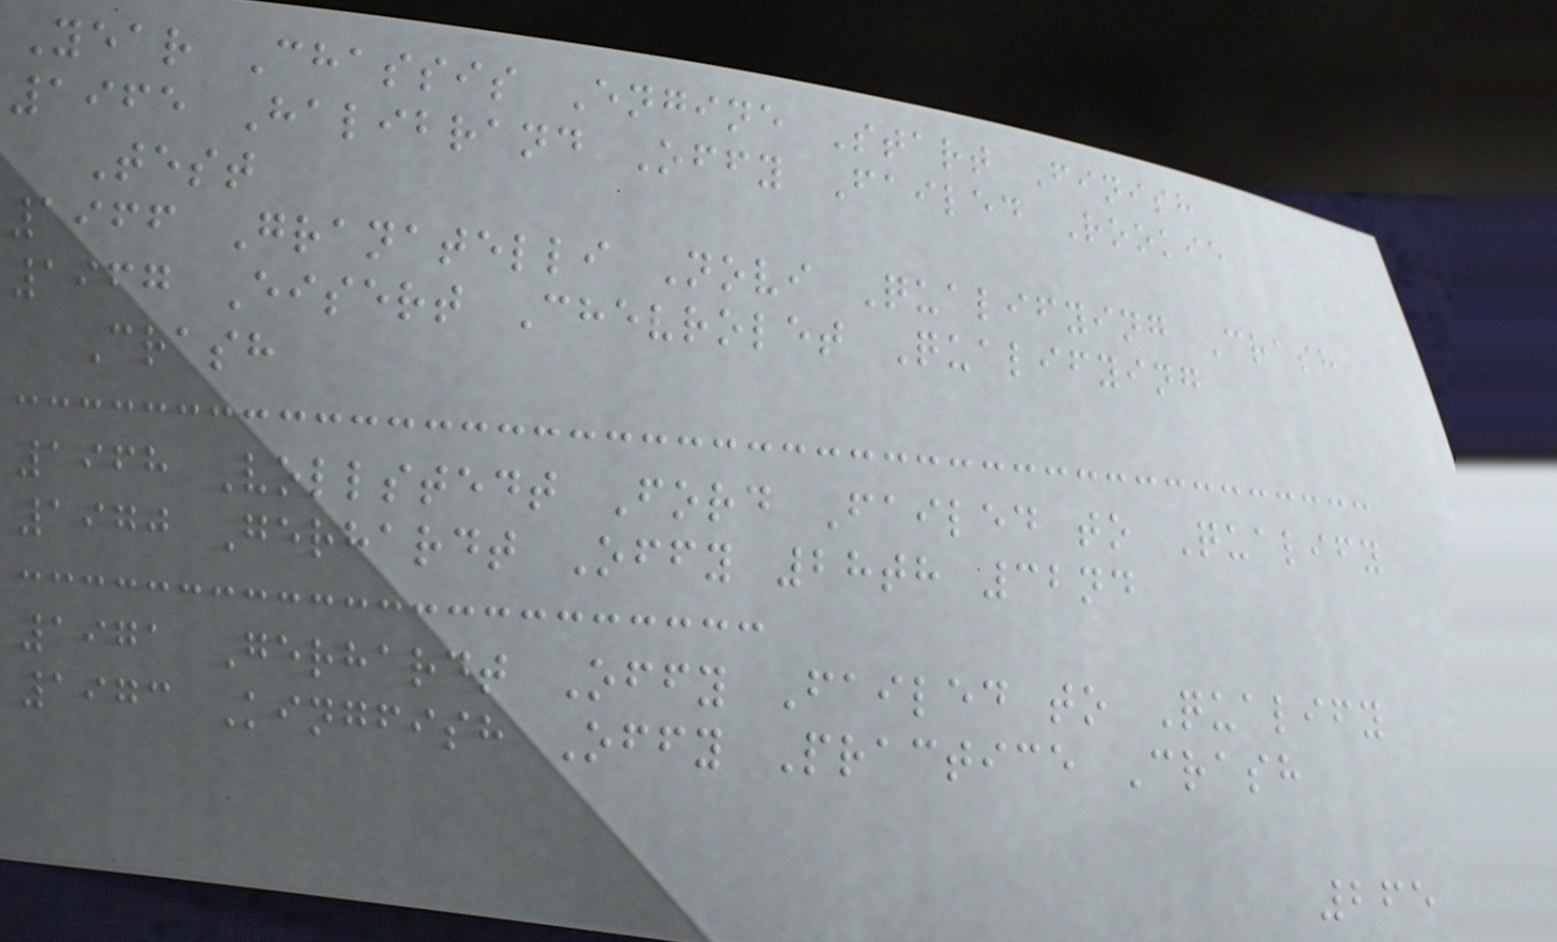Year Chassis Engine Start Finish
1965 Halibrand Offy Failed Rookie
Test
1966 Granatelli Novi Qualifying Crash
1967 Eisert Chevrolet Qualifying
Crash
1968 Vollstedt Ford Failed to Qualify
1970 Gerhardt Offy 28th 32nd
1971 Gerhardt Offy Failed to Qualify
1973 Kingfish Offy Practice Crash
265
